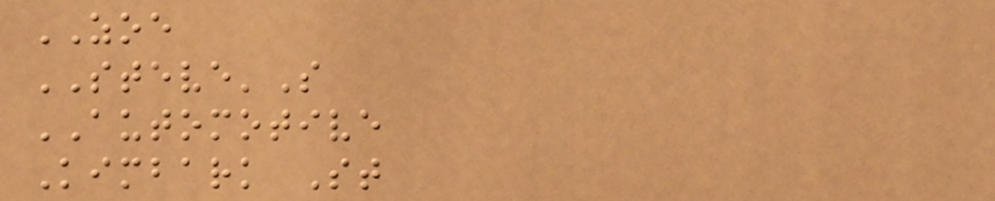ZOE
STEVE'S
AUTOMOTIVE
Kimbark St
